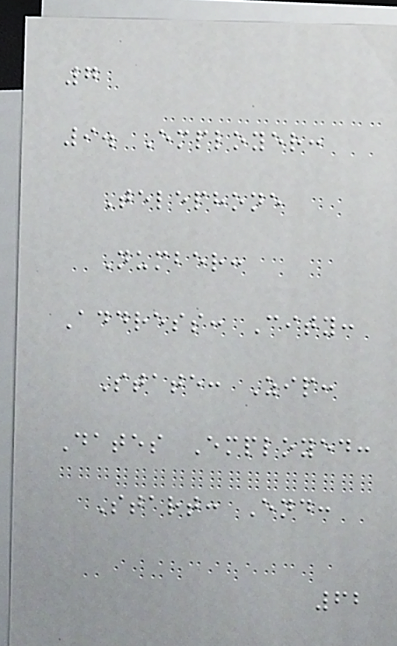7
9. Employer:
Telephone
Number:
Address: City:
State: Zip:
Dates Employed:
Start: End:
62
